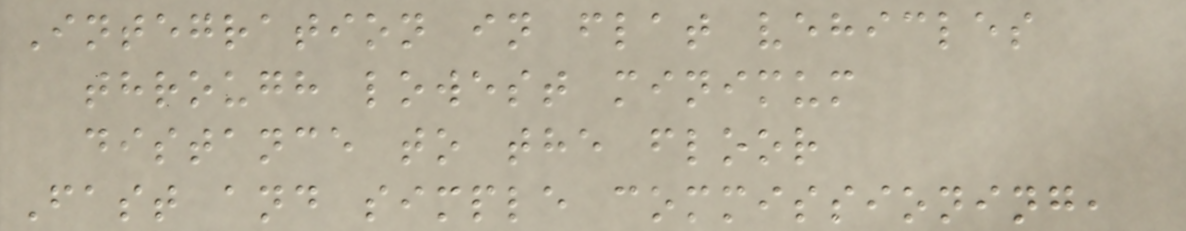Integration in flat vehicles
through lowest minimum
distance to the floor
Fast and simple commissioning,
